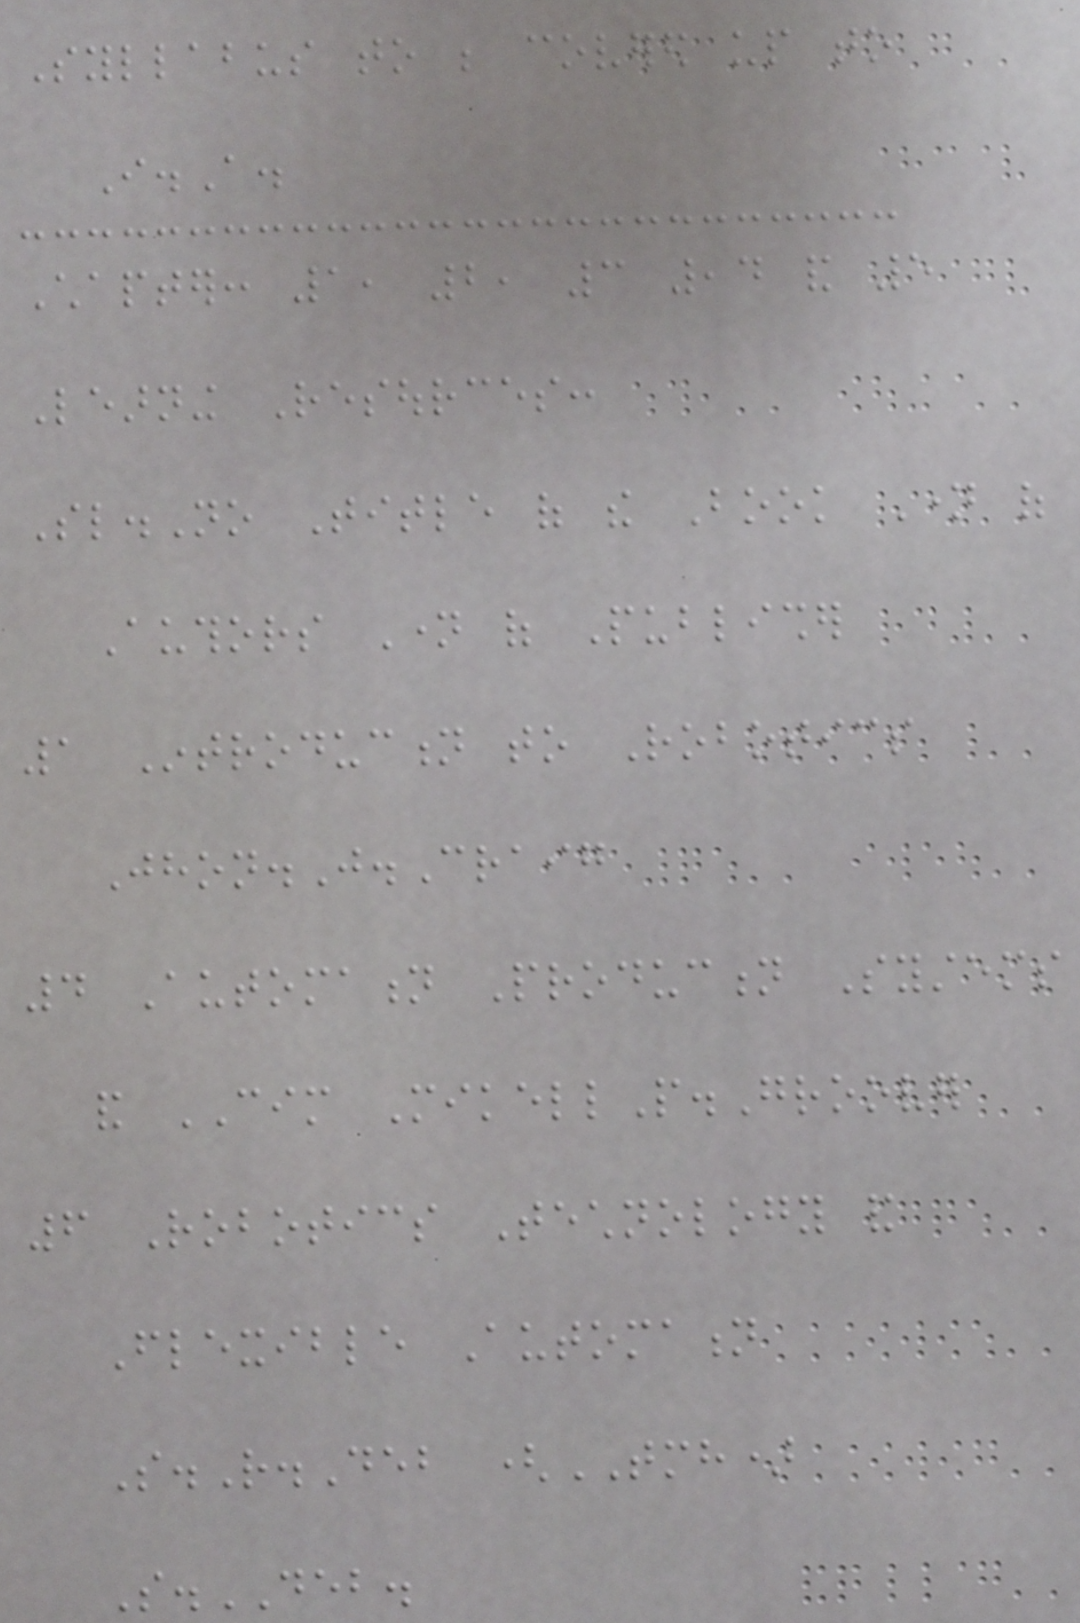Syllabus to be covered up to
I.A.
Chapter: 1, 2, 3 ,4 and 5
Learning Resources:
Sl.No Title of the Book Name of
Authors Name of Publisher
1 Introduction to Robotics
Jhon.J.Craig
4 Automation Production Systems
and CIM MikellP.Groover
6 Robotics Technology and
Flexible Automation
S.R.Deb (TMH)
S.DEB.
